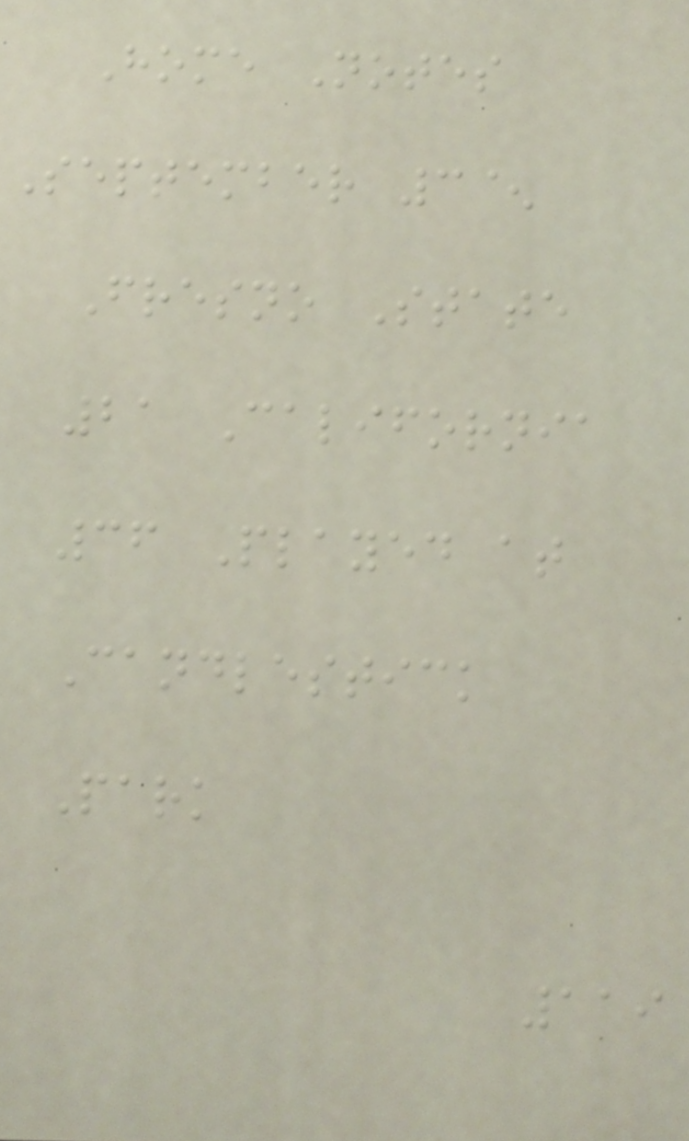Home Notes
September 3^
Fresno State
21 California
36 Played at
Candlestick
Park
119
